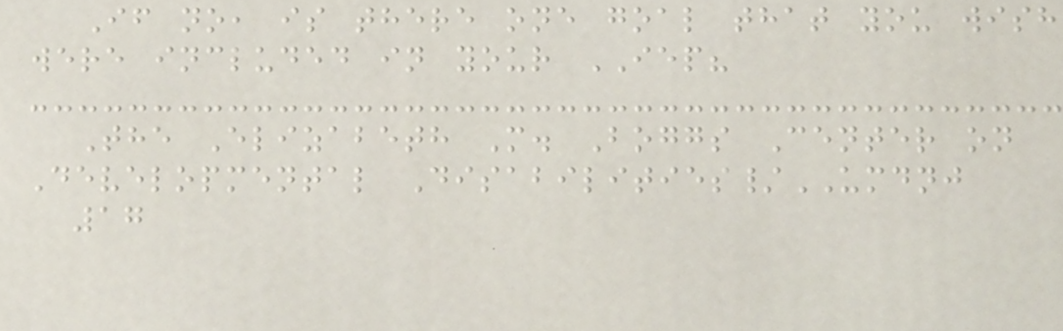If no, is there one goal that you wish
were included in your IEP?
The Elizabeth M. Boggs Center on
Developmental Disabilities/UMDNJ
17
